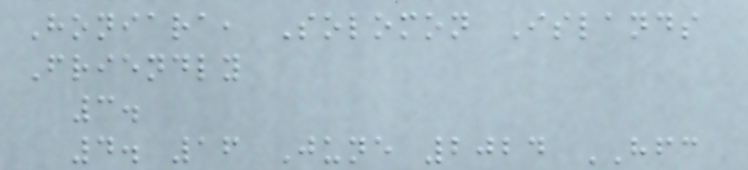Honiara, Solomon Islands
Friendly
3.
4. 16 June 2024 HFC
